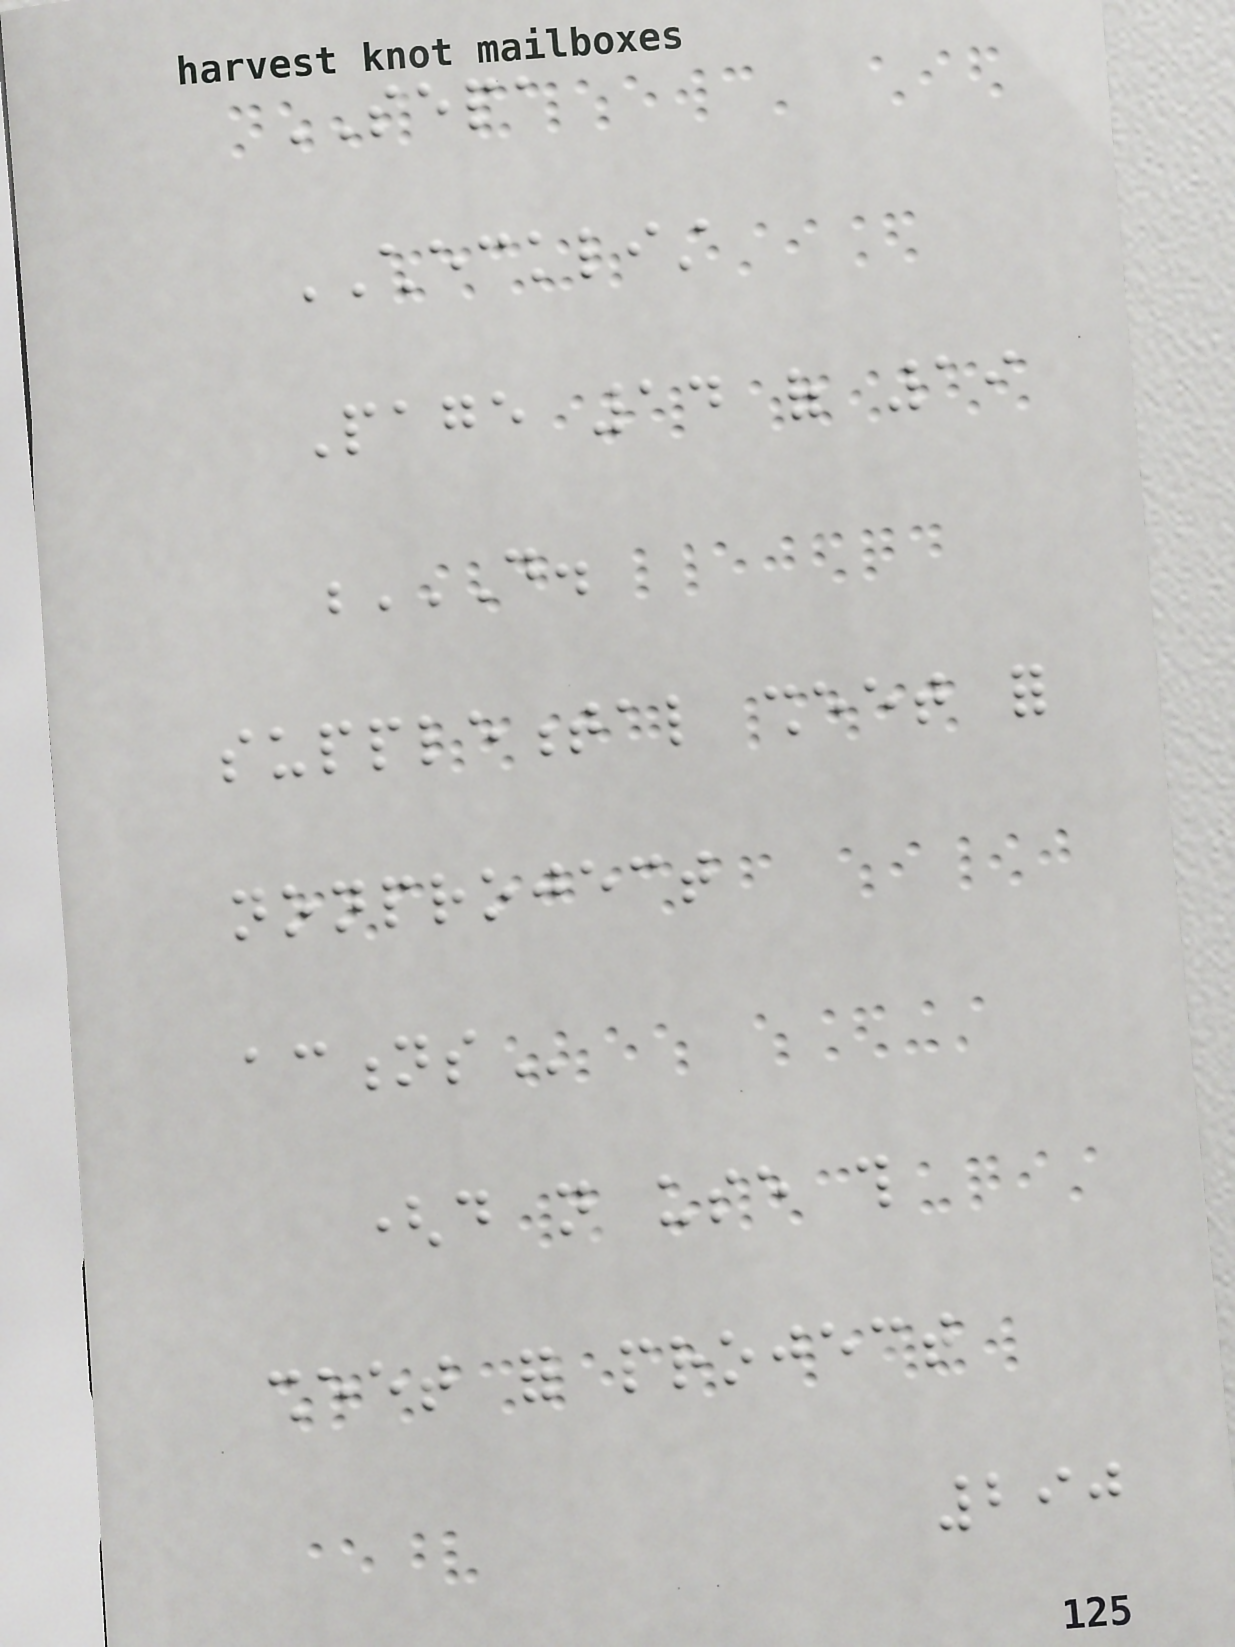SEPA
CHECKLIST
Page 14 of 19
D.
SUPPLEMENTAL SHEET FOR
NONPROJECT
ACTIONS
(do not use this
sheet for project
290
